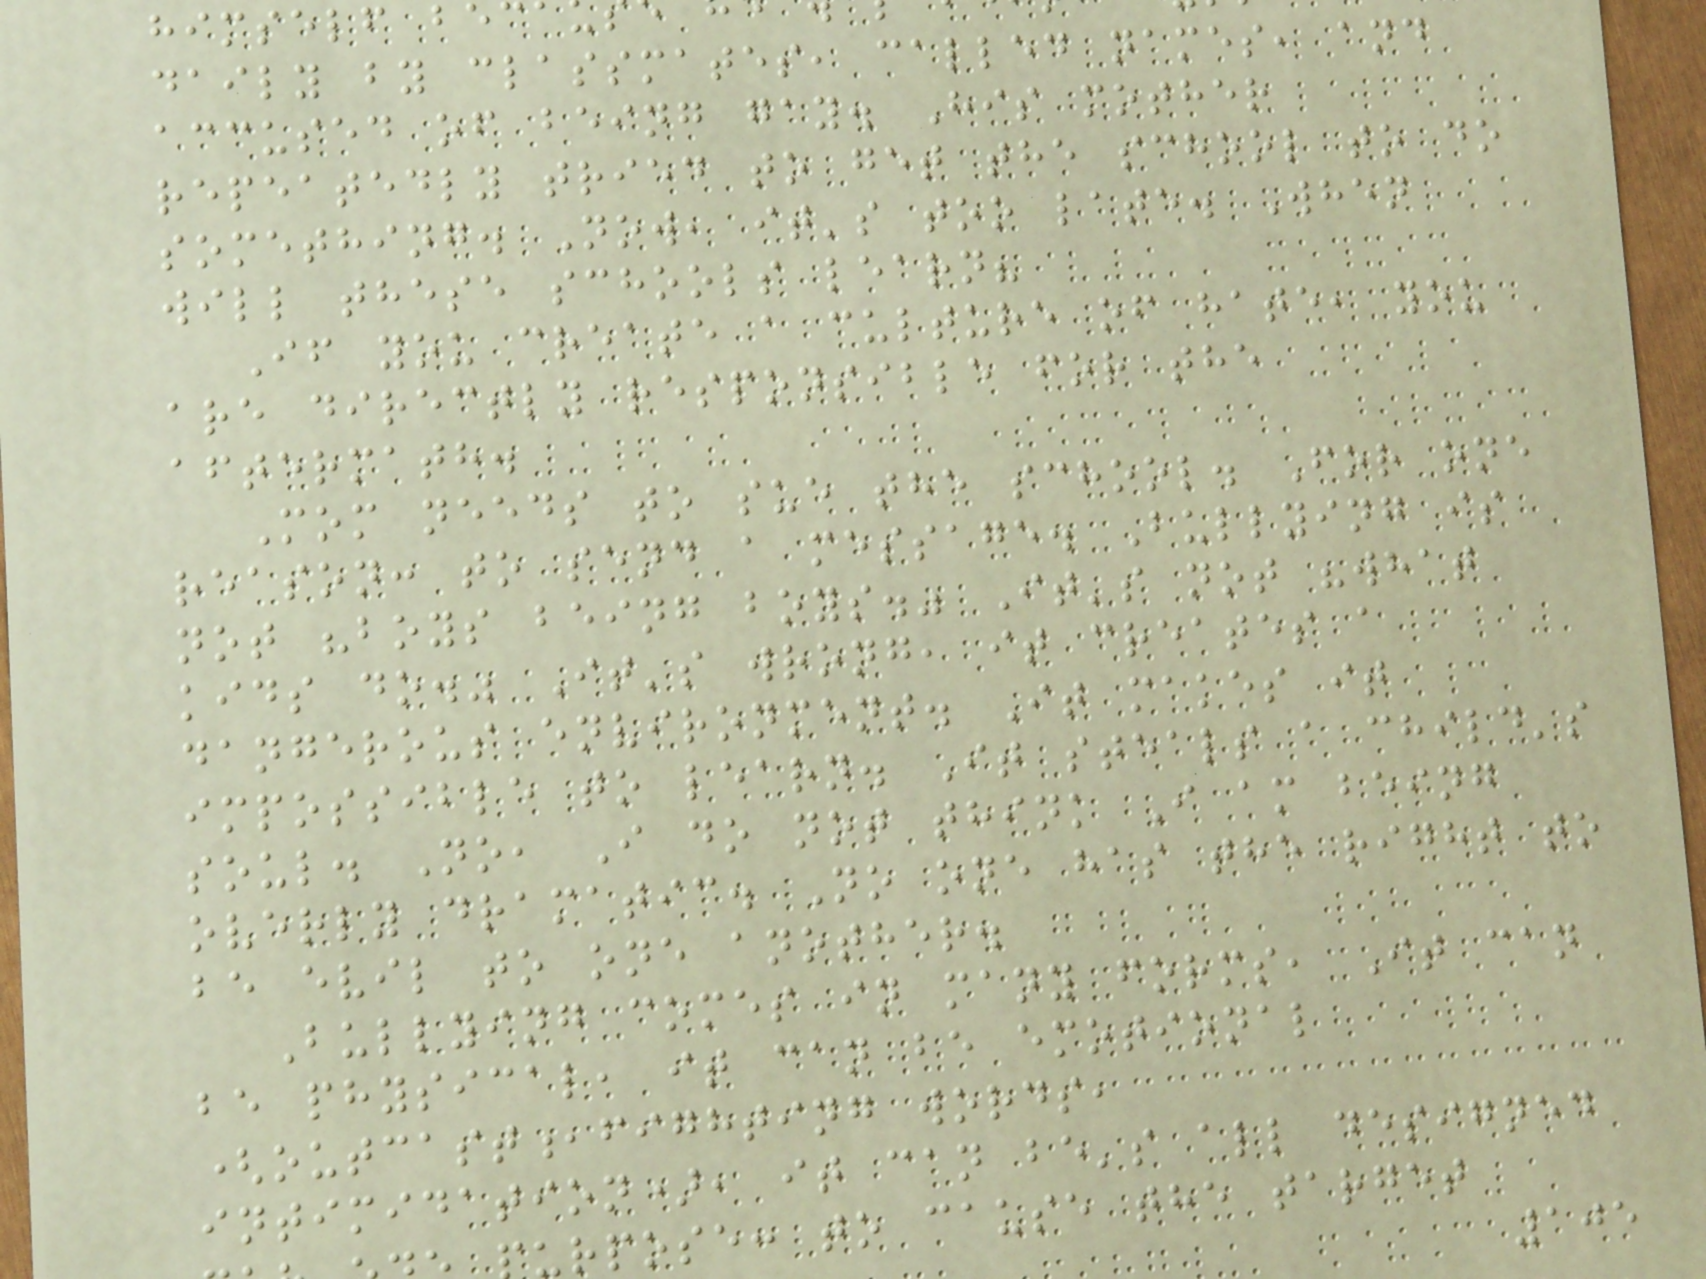himself be
daily by classmates, called names, and
accused of being gay. His mother
repeatedly tried to get the school to do
something. Now, it's too late. When
will these schools learn?
If you create a culture of hate, you
are directly responsible for the
aftermath.
Mom needs to sue the school. For one
reason: to send a message. Bullying is
not "boys being boys." It's not "what
kids do." It's wrong, it creates a
dangerous environment. It makes it
impossible to learn. It steals a child's
soul. No, I do not think I am being
overly dramatic. No one has the right to
be evil to one another.
Bullying comes in many forms, It can
be physical, it can be emotional
(outcast,fighting words,
intimidation), it can be's all designed
urpose: to cause the target
105
